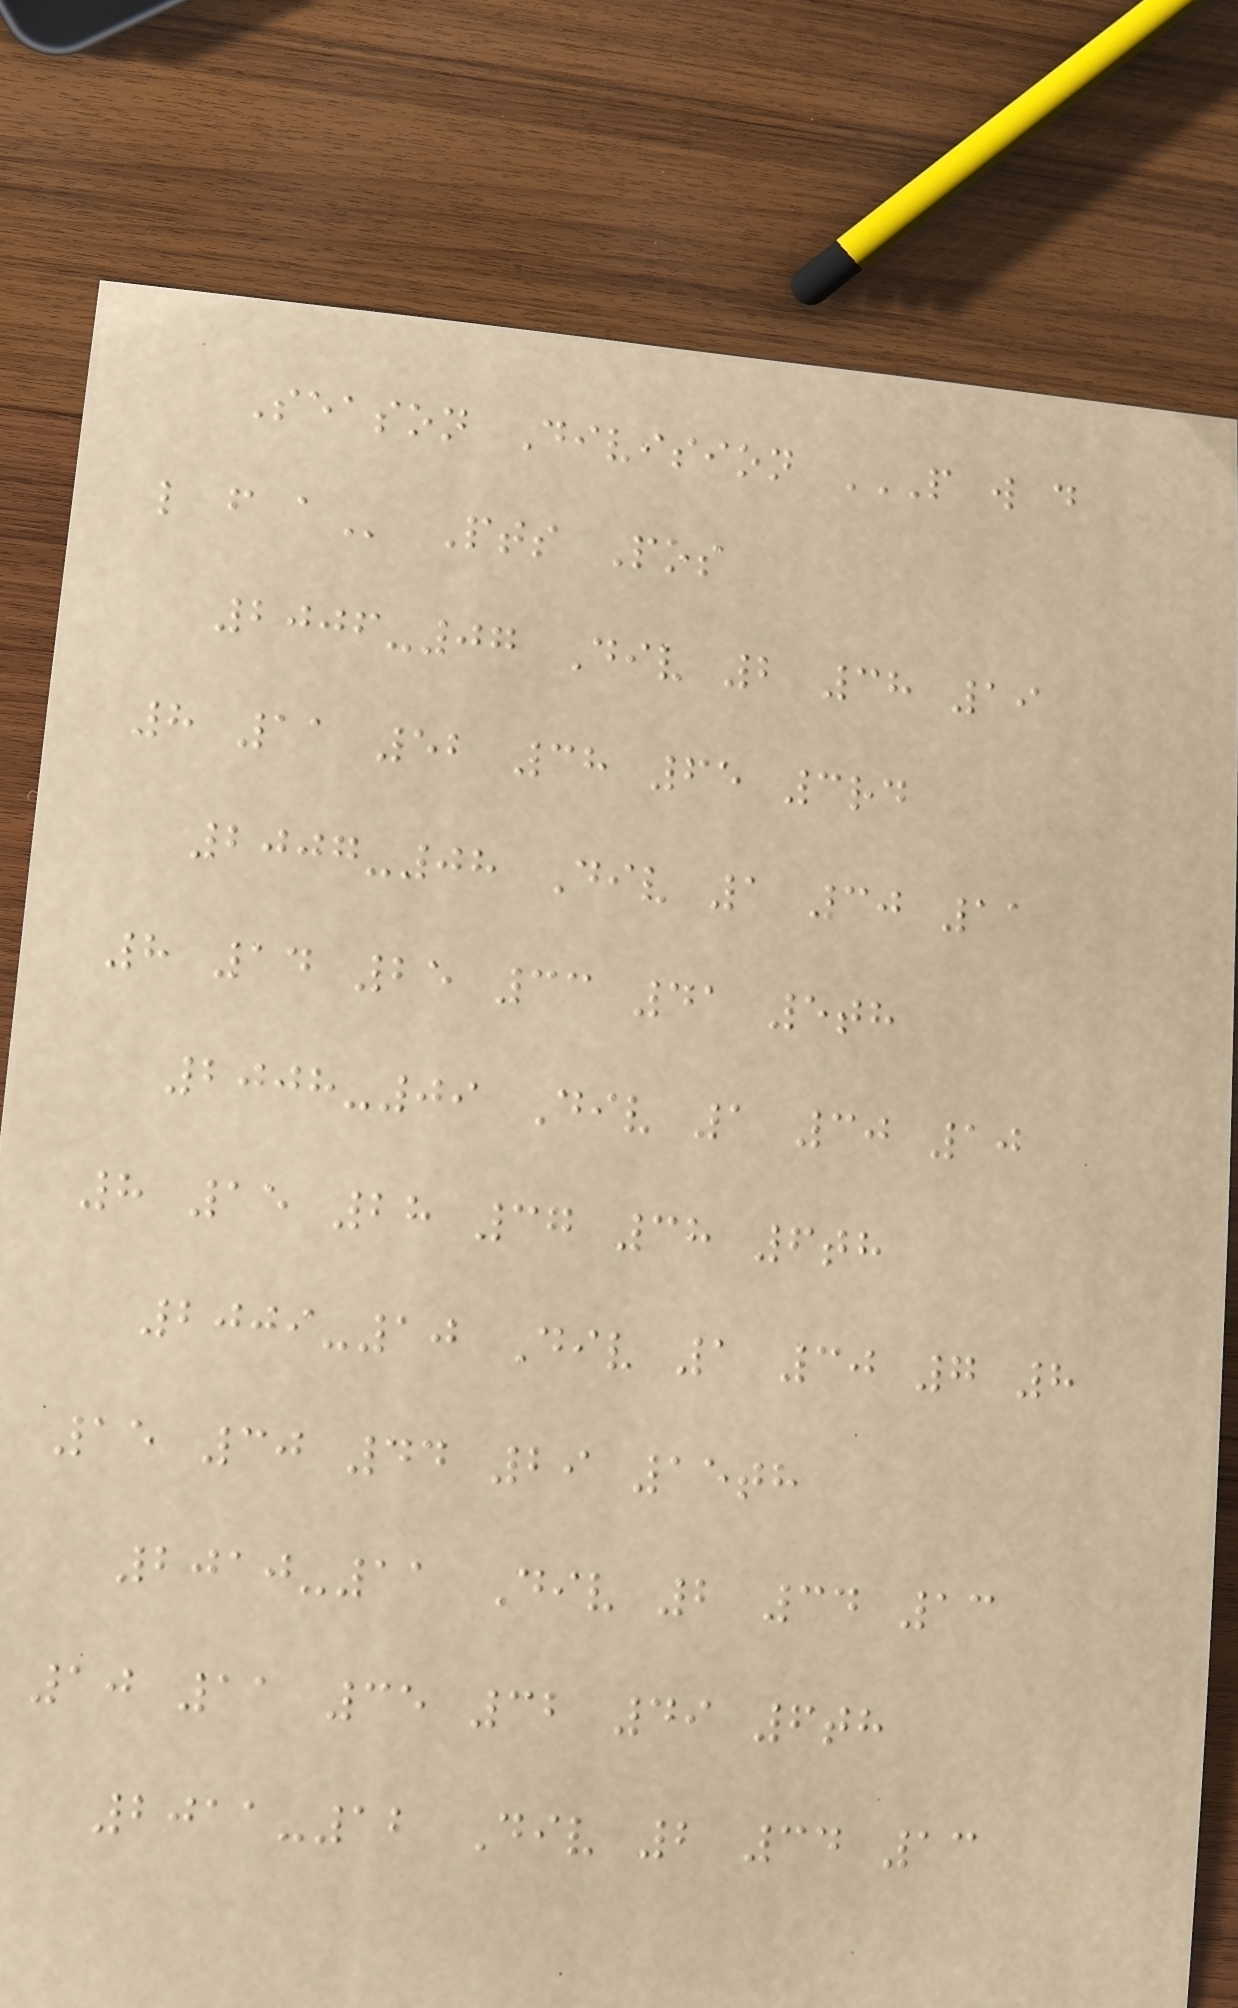Season Division P W D
L F A Pts Pos
2006-07 Div 2 38 19
8 11 52 38 65 3rd
2007-08 Div 1 30 11
8 14 25 33 41 5th
2008-09 Div 1 30 10
8 15 28 37 38 6th
2009-10 Div 1 30 7 8
15 30 44 29 15th
2010-11 Div 2 34 13
10 11 35 32 49 6th
2011-12 Div 2 34 13
